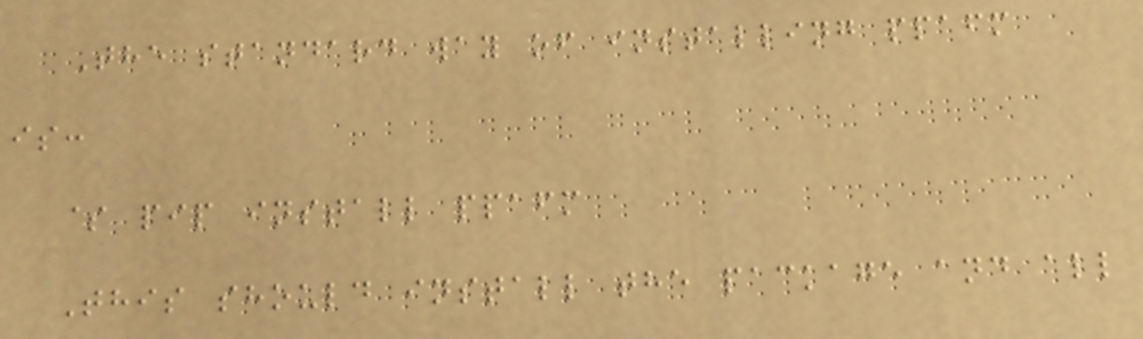The standard way of installing ppafm
is:
$ pip install ppafm
This should install the package and all
